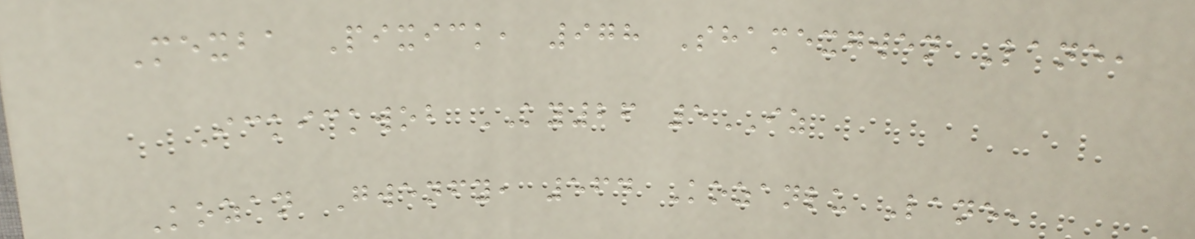Mexba Pixick, 978 Shamexgwen Lane,
Ickickwob KY26 5IZ
Kozan Gwenfy, 564 Kozanlu Lane,
